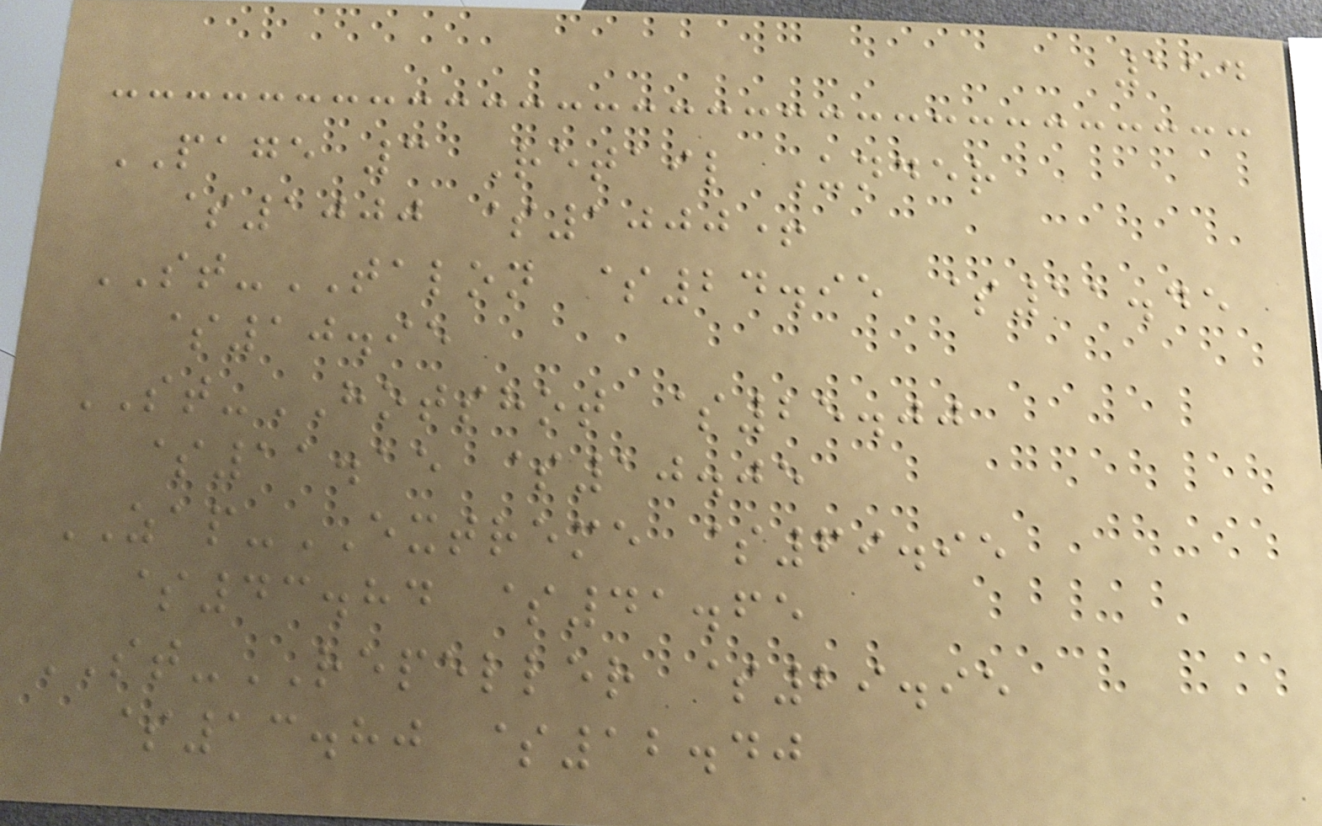154
PAGE 3 Retail Under
$1000 $1000+
ST-TALON $24.95 $11.45
$10.95
ST-HOTSHOT $25.00
$11.15 $10.05
ZAP-EXTREME $69.95
$43.84 $41.65
ST-REPELLER $29.95
$13.80 $12.40
